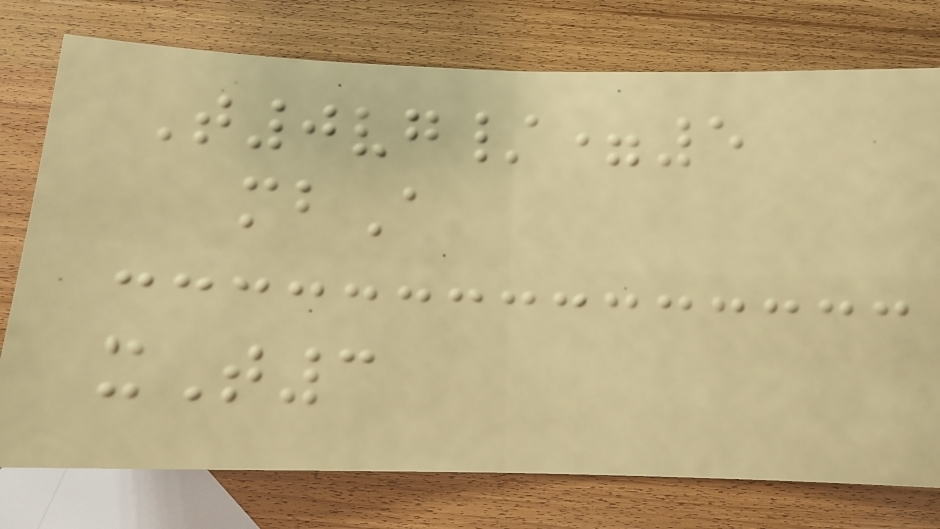T0vg/=5
mbA
xT3
